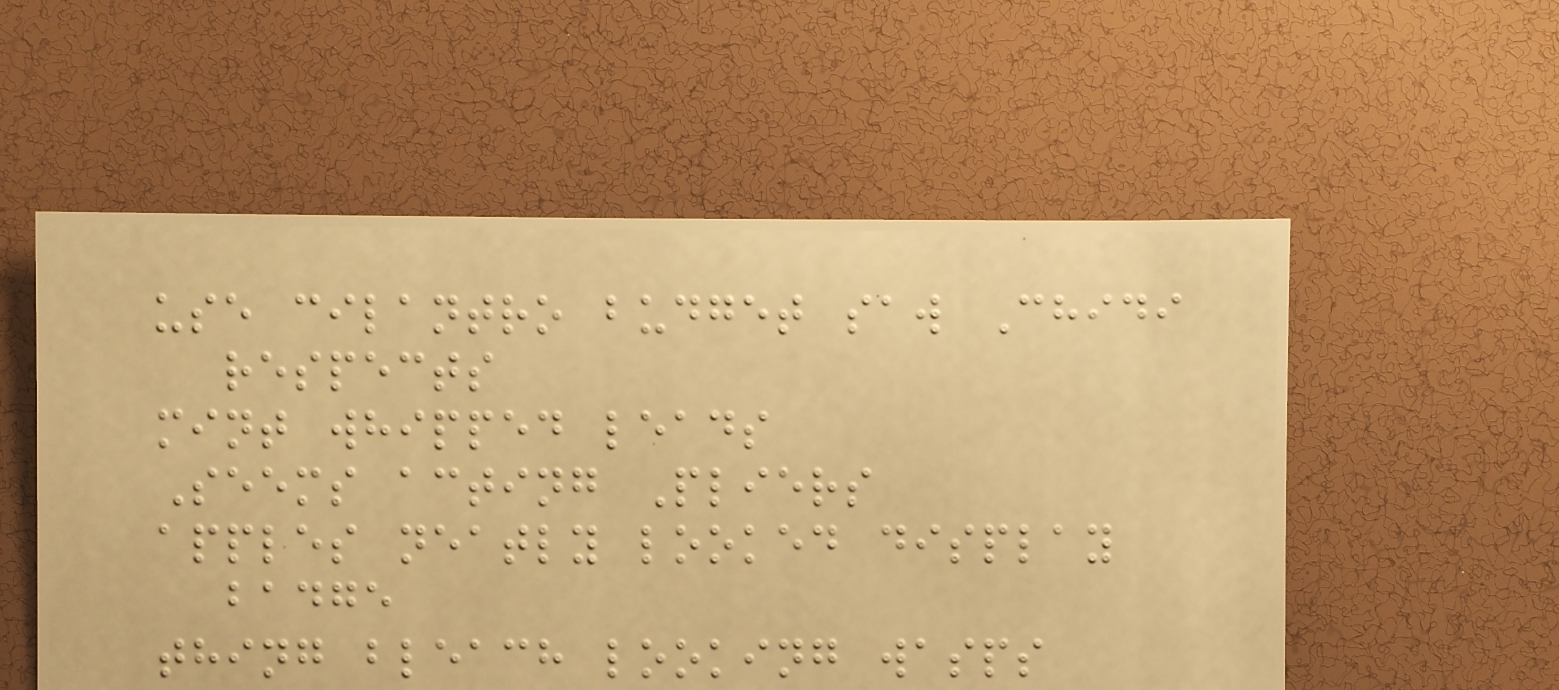use cilantro budget saw Chidi
respects
mint whipped leads
Seems acting Pliers
apples neatly looked display
badge
thing bleach looking wasps
